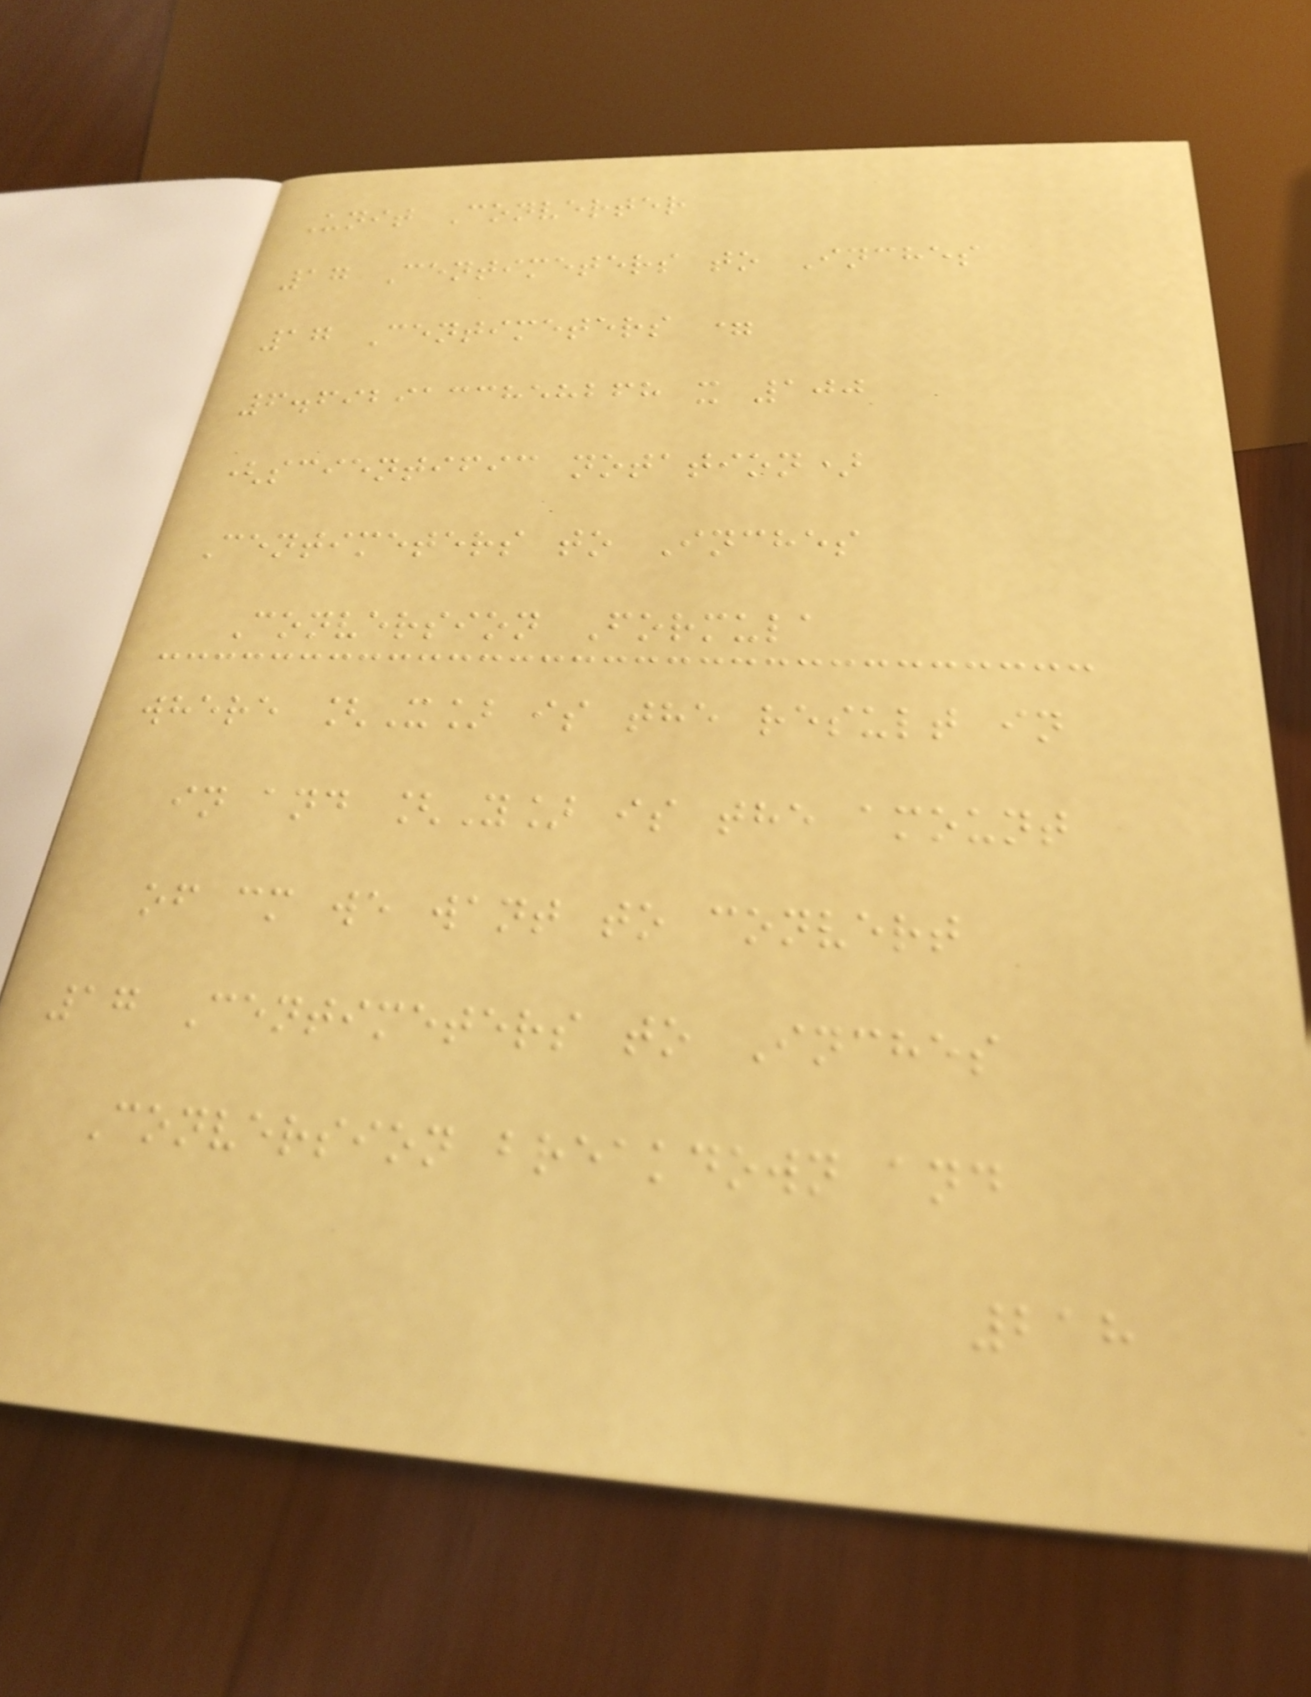Unit Converter
17 Centimeters to Inches
17 Centimeters =
6.6929133858268 x 100
(scientific notation)
Centimeters to Inches
Conversion Formula
where [X] is the result in
in and [Y] is the amount
of cm we want to convert
17 Centimeters to Inches
Conversion breakdown and
218
